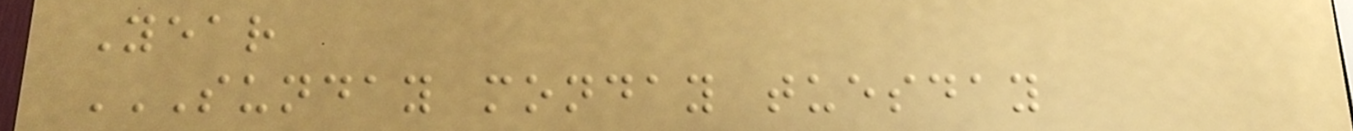Year
SUNDAY MONDAY TUESDAY
